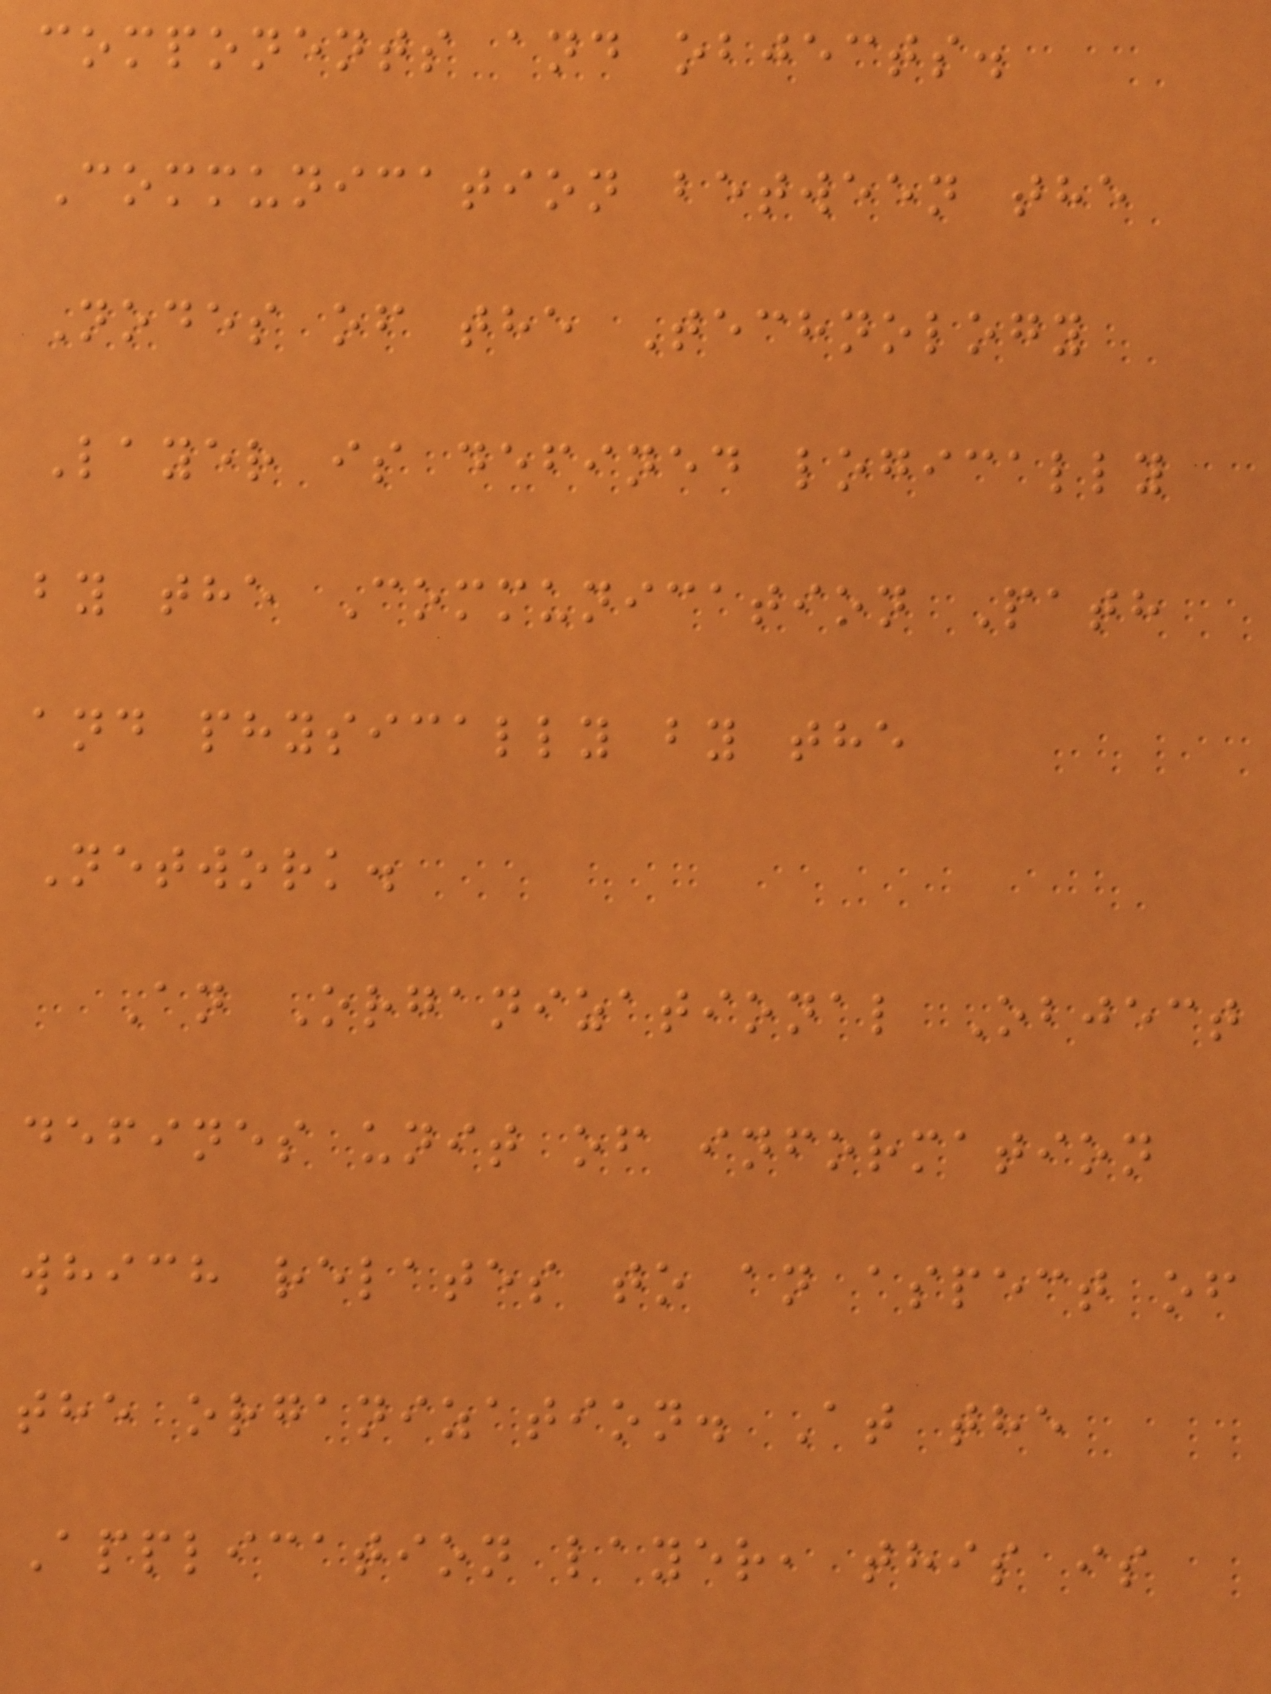components and objects.
Communication between the
Nodes of the Technology
Layer is defined logically
by the Communication Path
and physically by the
Network.
An Organizational Object
defines unit of information
which relates to an aspect of
the organization. At the
Application layer, this is
